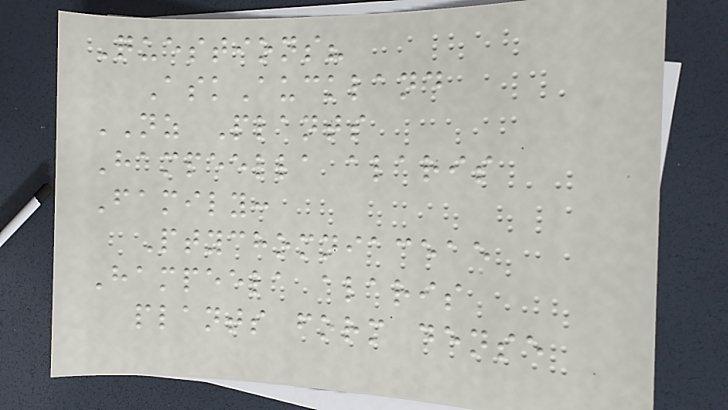Questions?
AskAuckland
NZ Plants
Hampeella alaris
Family:
Ptychomniaceae
Hampeela alaris
plants form dense
